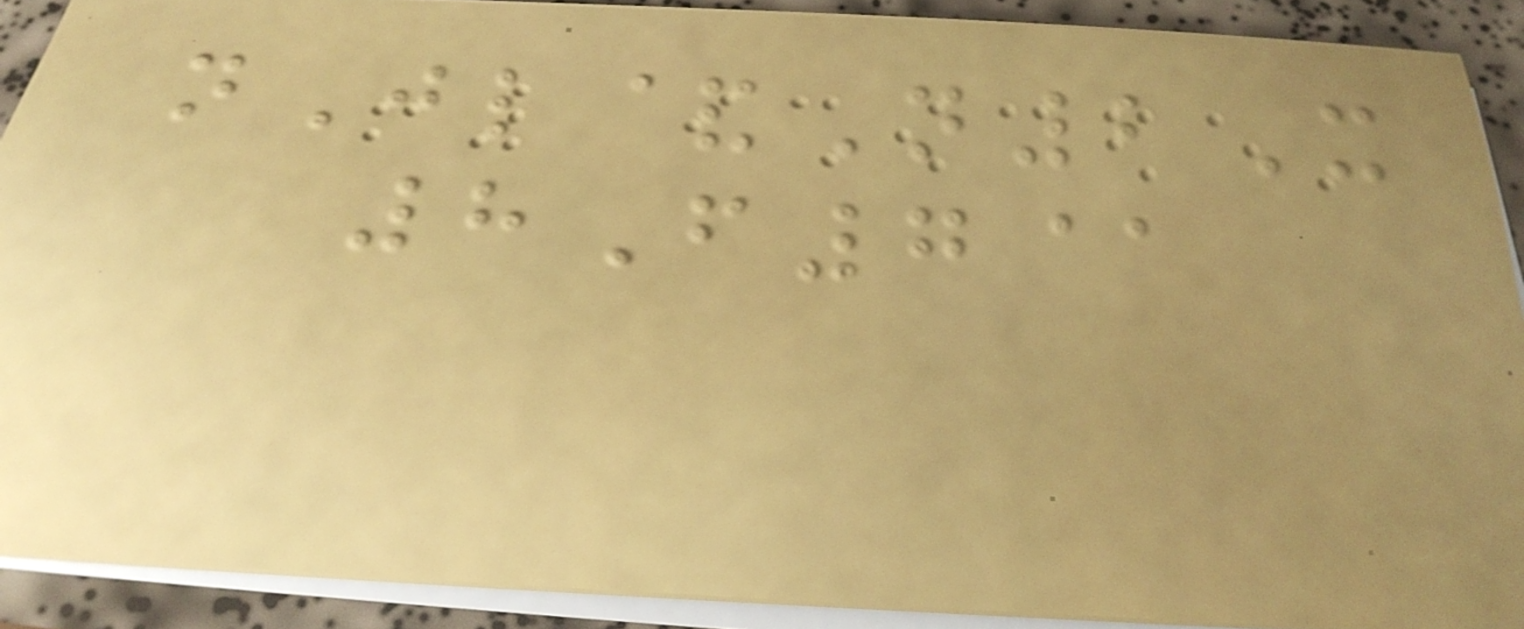nJl&N2X
8F7@
